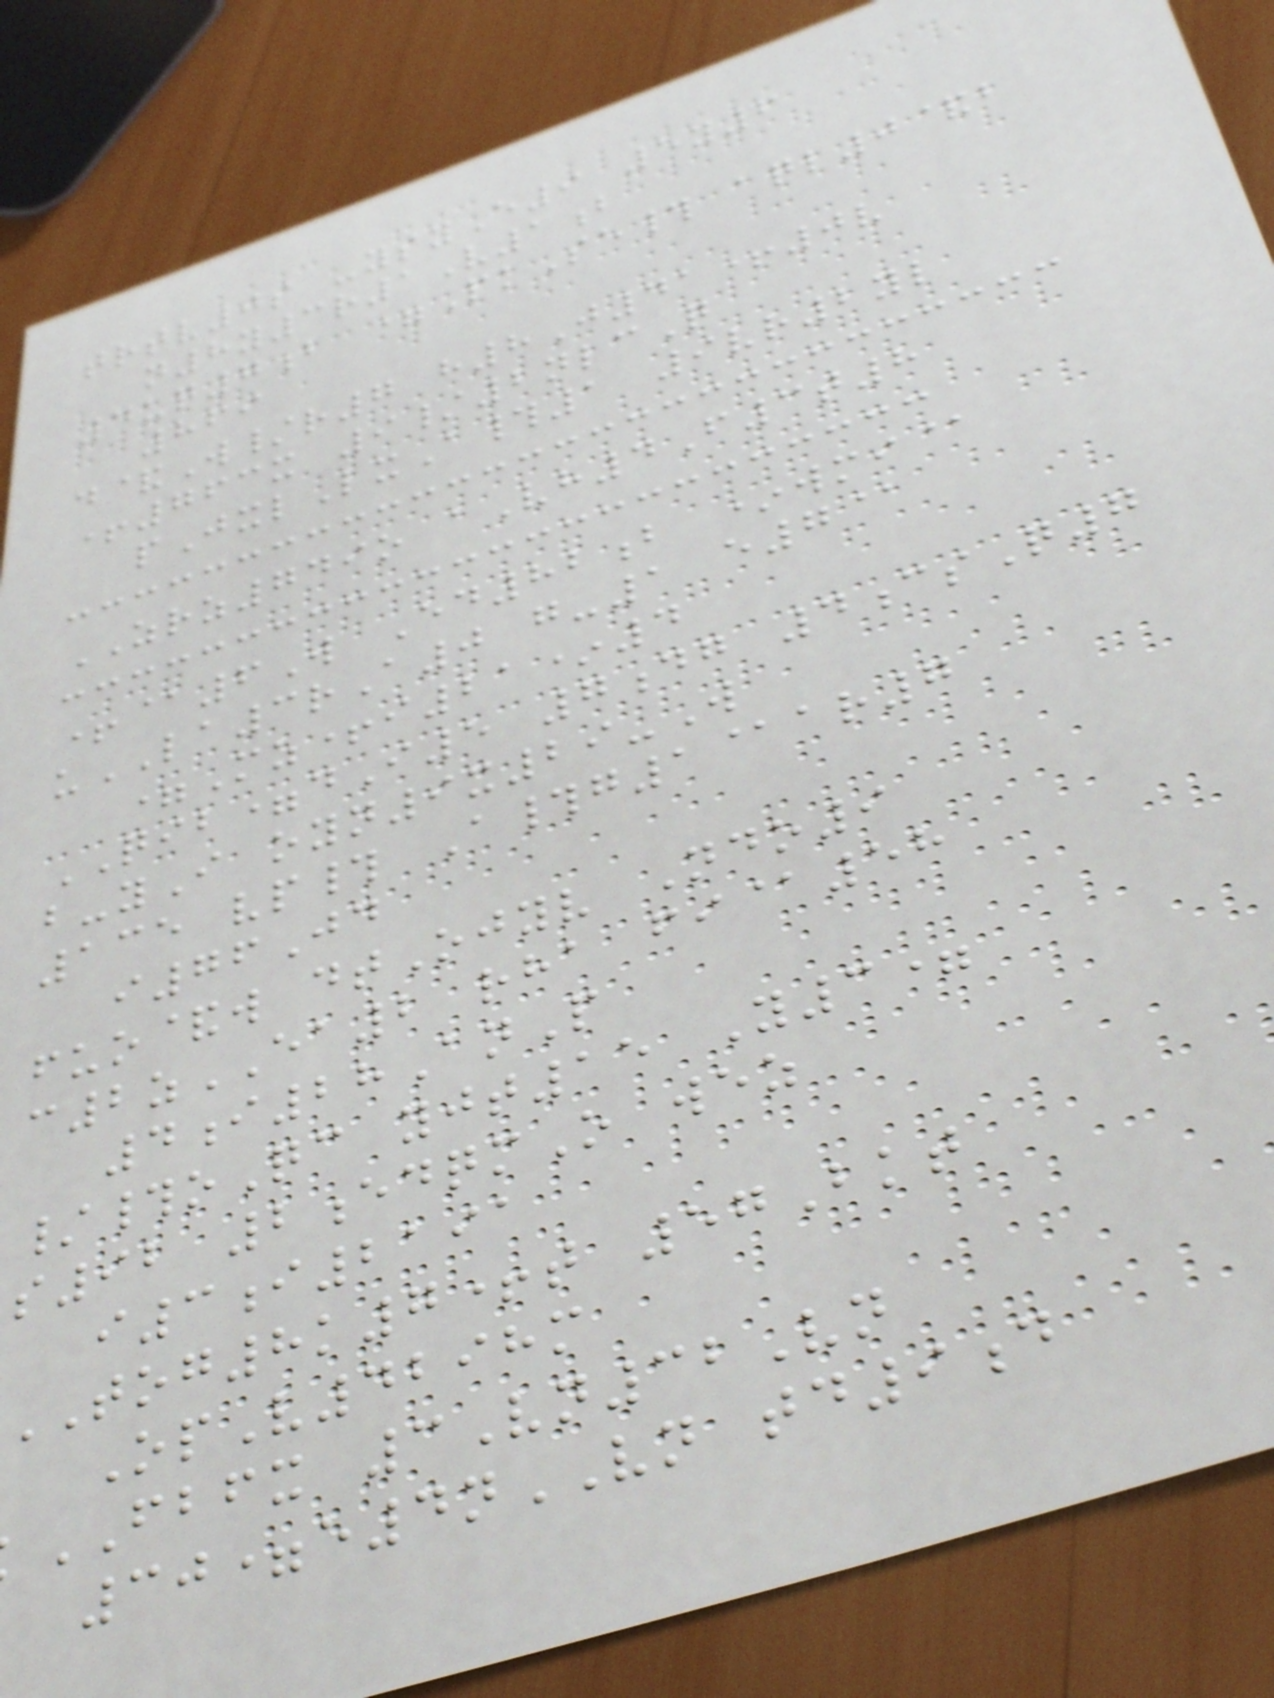trtv0s -ysyE9 5y6
n8y3r1V1b
4uq7b =PkSe# aql0&b
869
d&W/r7 h8J41+0v
+763x 9/2nlcQ
pJxlLxA#1 9vr2yl
ZRZ749o aVh4F3t8
+@6W Ed82b *wmi@
uLA3rA0 g-1 e7@
=Mz+i21*4
QIB=dI5 7dg 4csQ7
b-yI oyn9x29-W
135 vp# A#g1@ar7
i76Jd
fuo&w dtOjyv Ndo9
c2zEA2 rha fi@58
4i28AnP
/#oQc yjt15 Y3=
s92 2edqmO wez
i3i2191
TOG8k7+t 57Bkt
OpV4298m
FBFX 3Vn32Vn
30=e4nVN td9d
